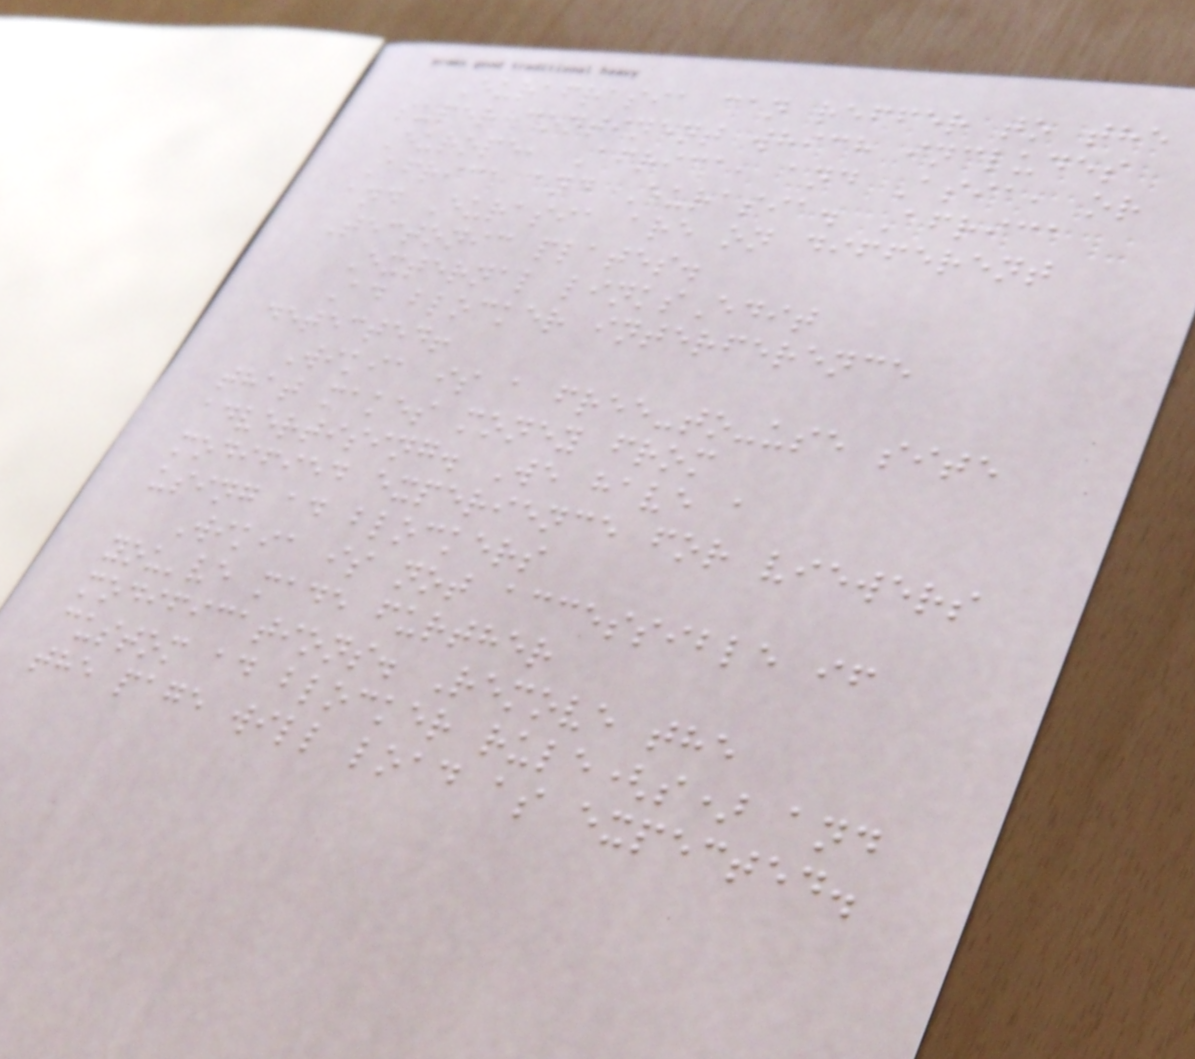Eurafrasia can reffer to the
super continent which includes
Europe, Africa, and Asia, or
Africa and Eurasia. Africa
and Eurasia are on different
Tectonic plates.
External linksEdit
Ad blocker interference
detected!
Wikia is a free-to-use site
that makes money from
advertising. We have a
modified experience for viewers
using ad blockers
Wikia is not accessible if
you've made further
modifications. Remove the
custom ad blocker rule(s) and
the page will load as expected.
